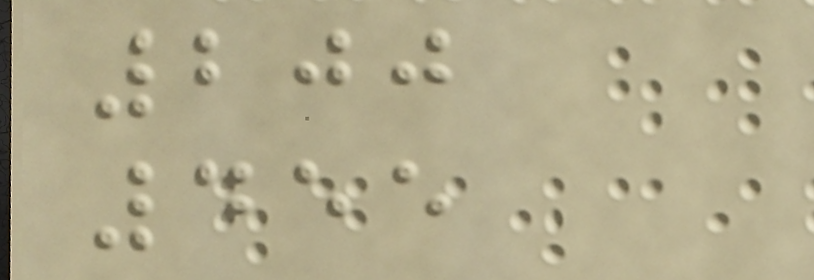200
455
